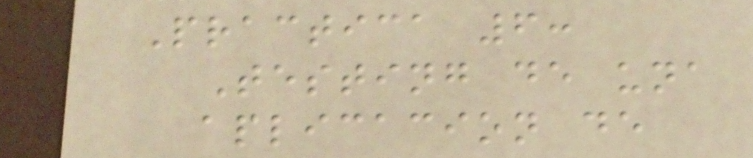Practica 6:
Testing de una
aplicacion de
